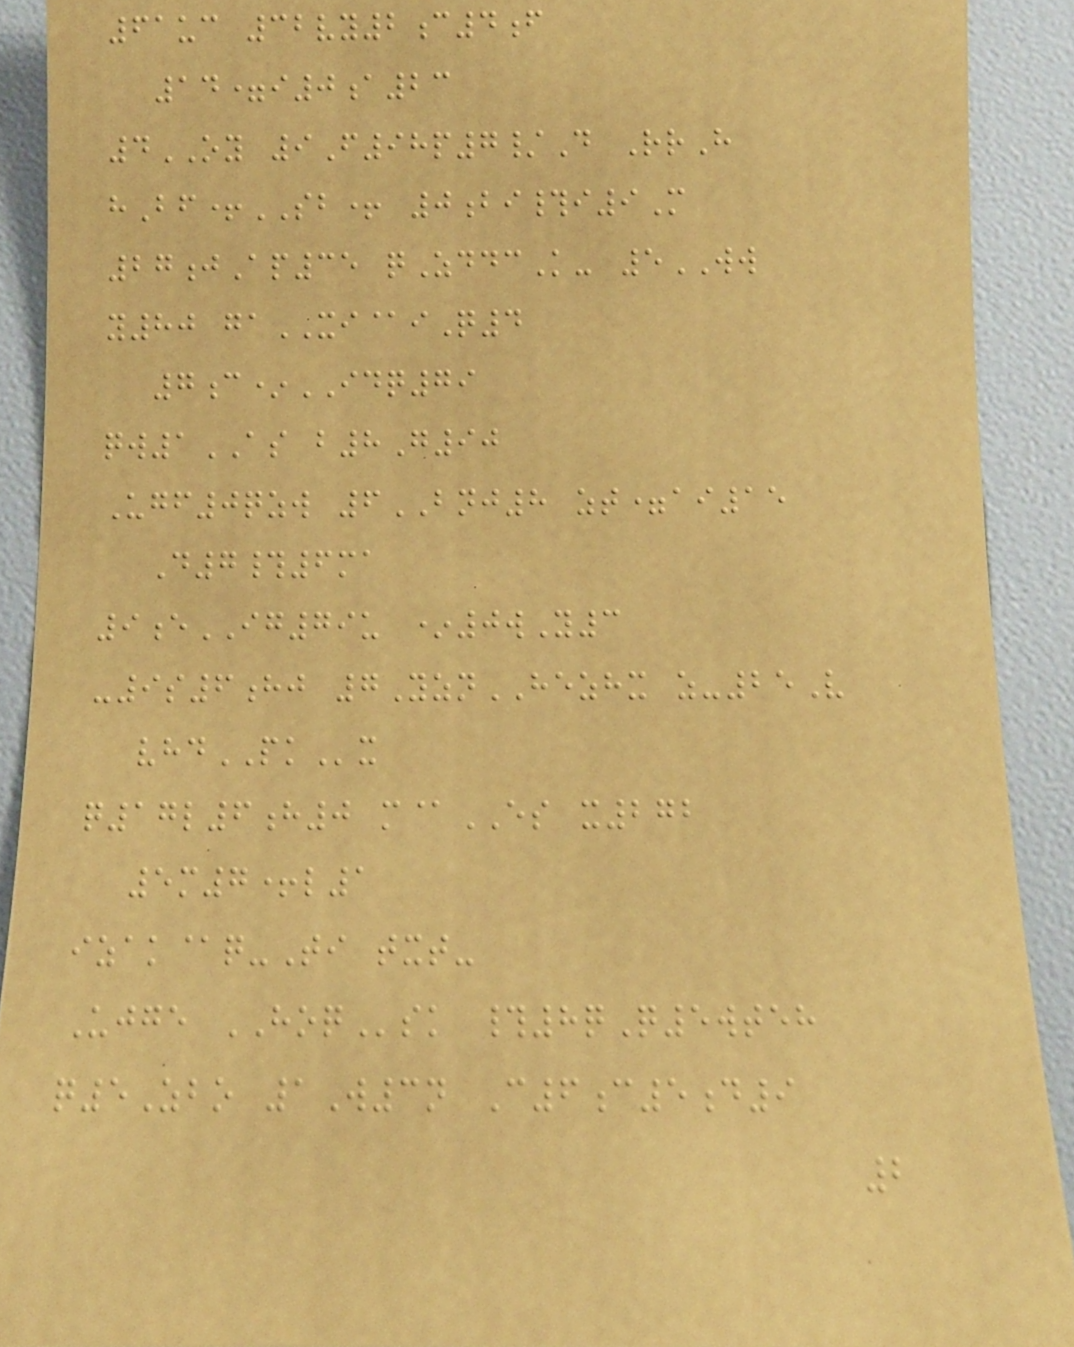61uc 32vy2c4f
14=i0a23
4OY 9F98p7/D RrH
hBf+SB+ 0bi#i9M
27jAp35 qZddcK- 5WW
y80 gaXI@iQ4
7c*IDQ79
qw1AS b8G90
Ugf0qzw 6BNJ8 zt=ai15
D7#6ma
9eIG79u *0wY3
-9s6hj 7YznHEZHX z-25V
vhdPKx
q17l6h0 m@ES x272
5m7+l1
izak@q-Ti txt-
Ujge HOQsk #8qQ5wteh
q5Zbo 1W3n C6c5d9
2
